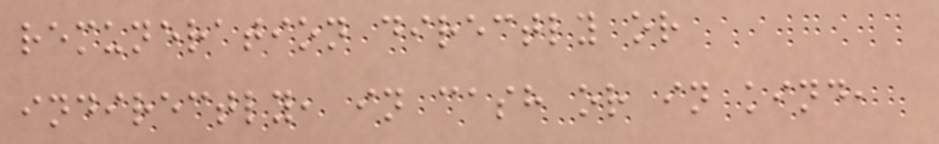remuneration directly or
indirectly, in cash or in kind,
